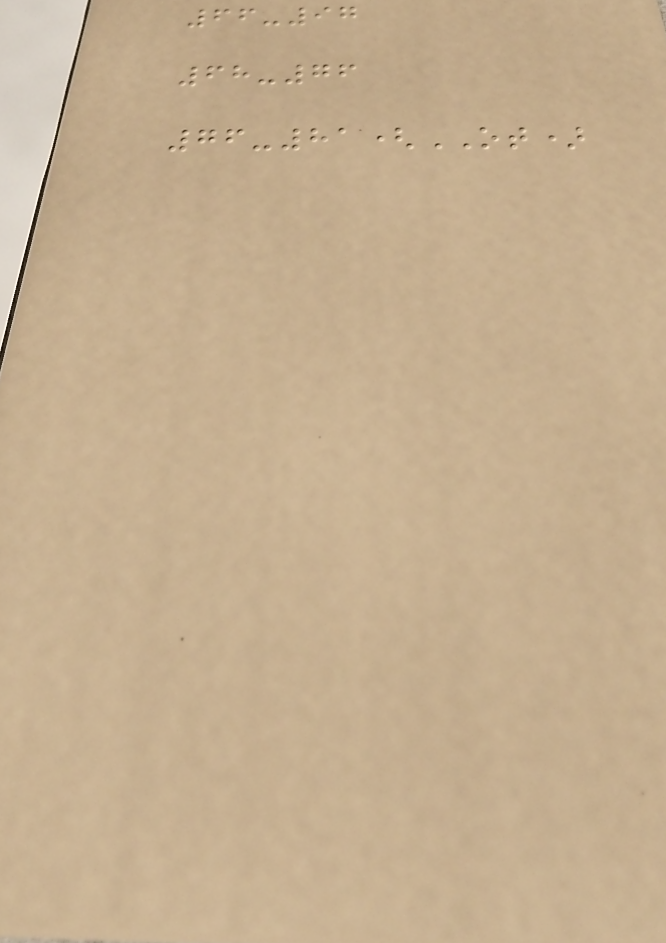66-97
68-76
76-81(OT)
